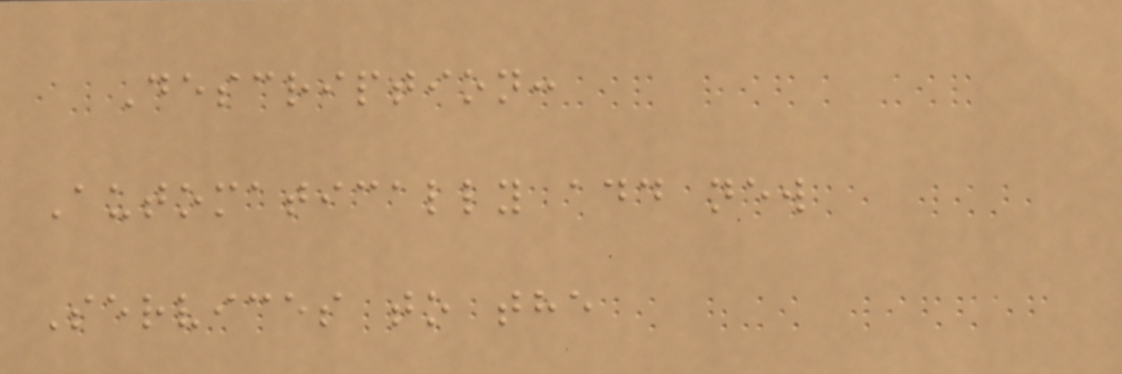Description:
Automatically add new
Services to the
